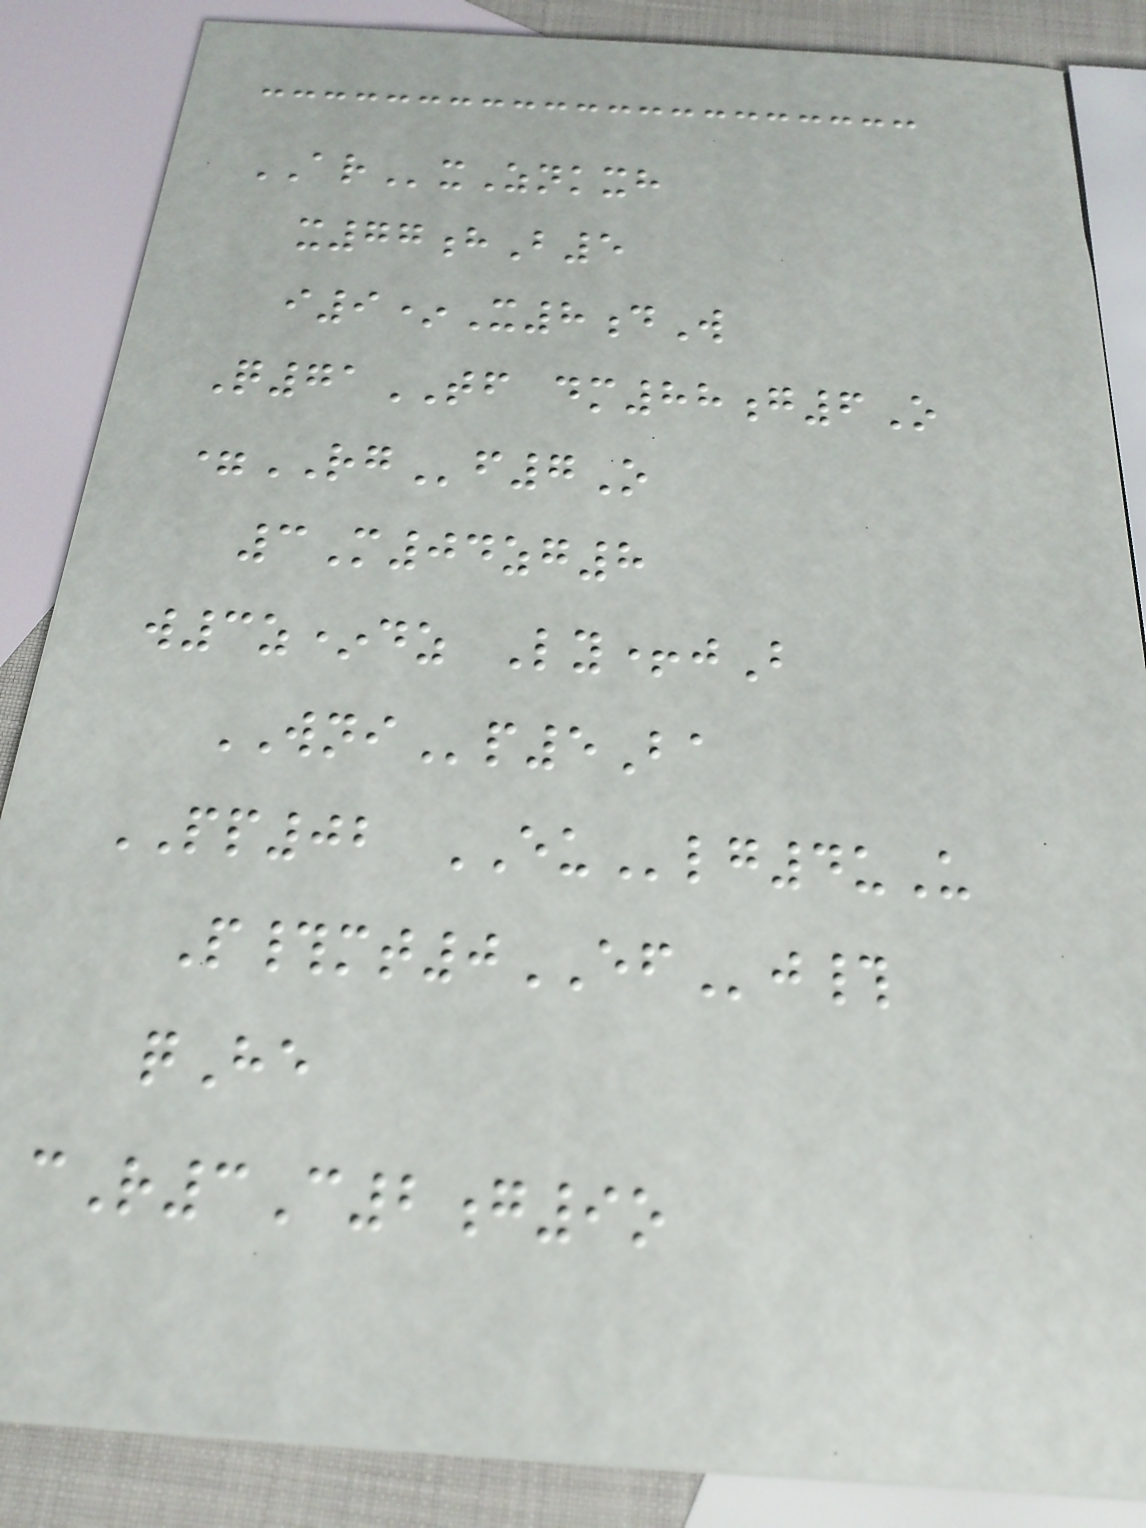ARxZnkxh
x77hB5
i9*X8dW
Q71TF dm88g6O
=RGf7O
3M04zg8
w3z*dz Ly+jB
WNIp5Ba
PP02 EUlg4uU
P#mt0EFj#
qHe
cR3C2g9o
